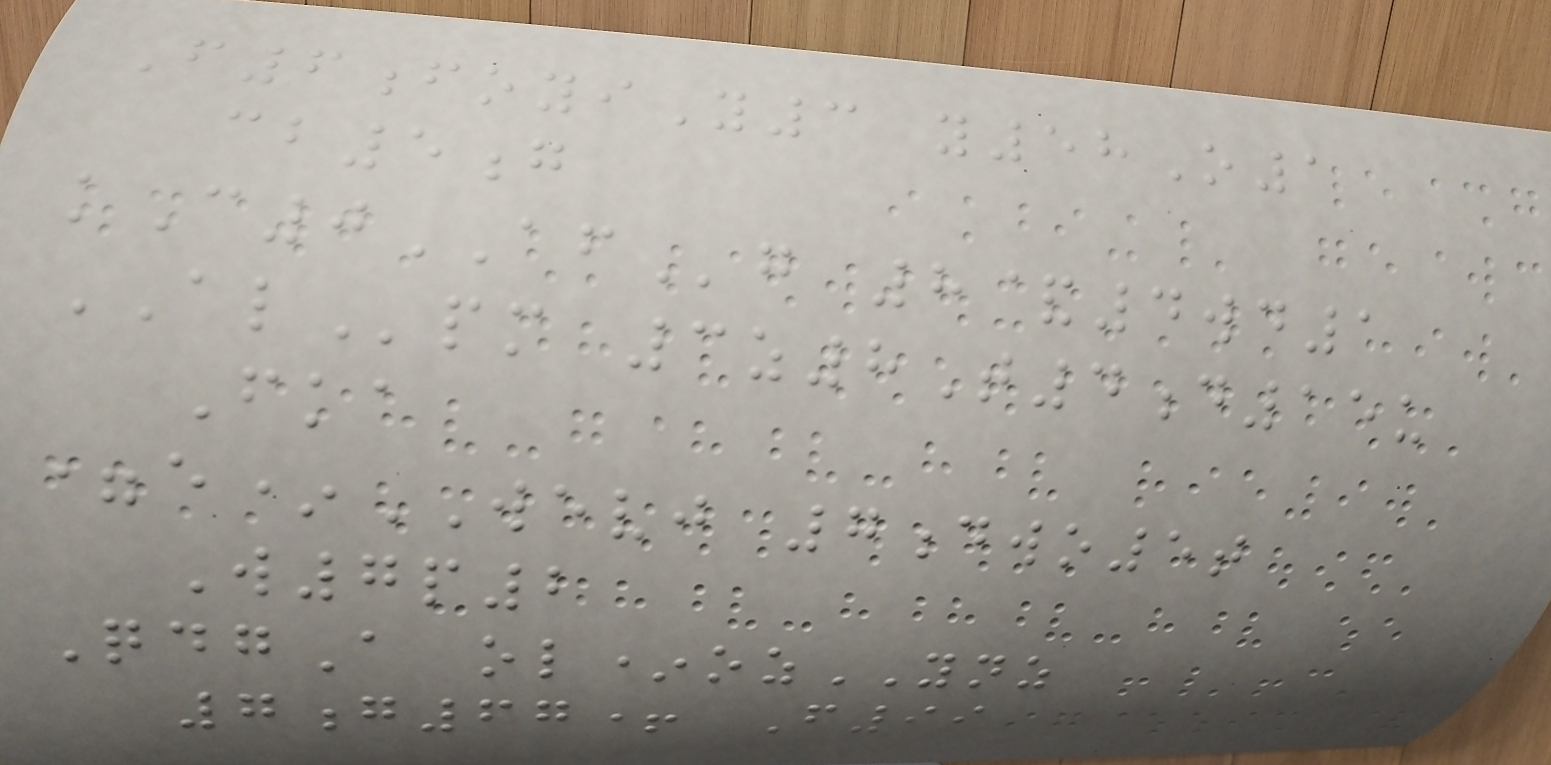F6foyiY3 y58O1
cb5g
kC0AFg 8&4wd1
ALpm 3z8T4d15u
Fka
=e*WEVJ 7dwo5t
W7p2
QdgA ol*ozYNZ
7g67+ F99
